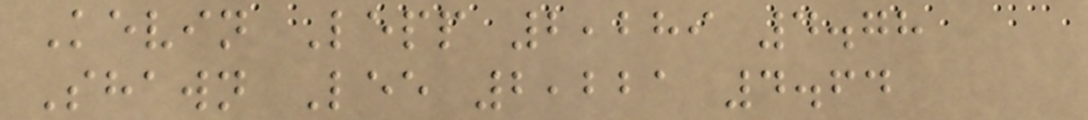Kevin Lepp 2,289 4.78
Shawn Lee 2,221 4.64
